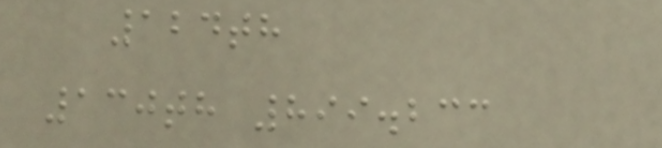124th
130th 899.233
